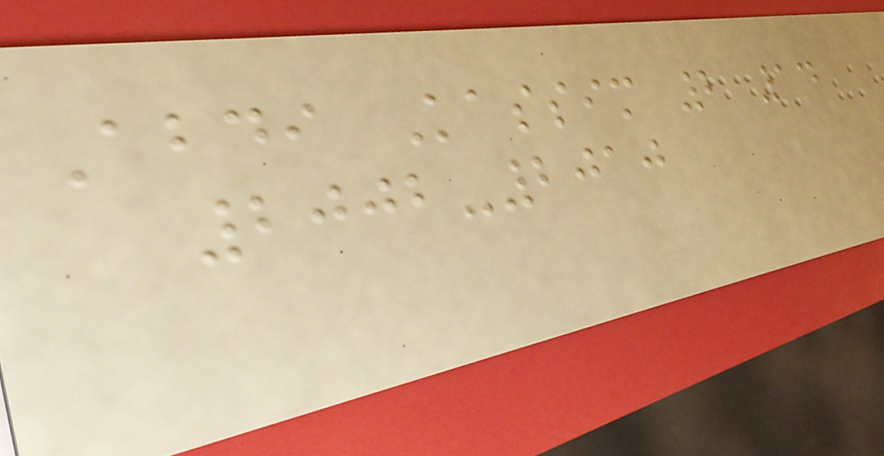Abdi Kassim 2 14
2002-2010
